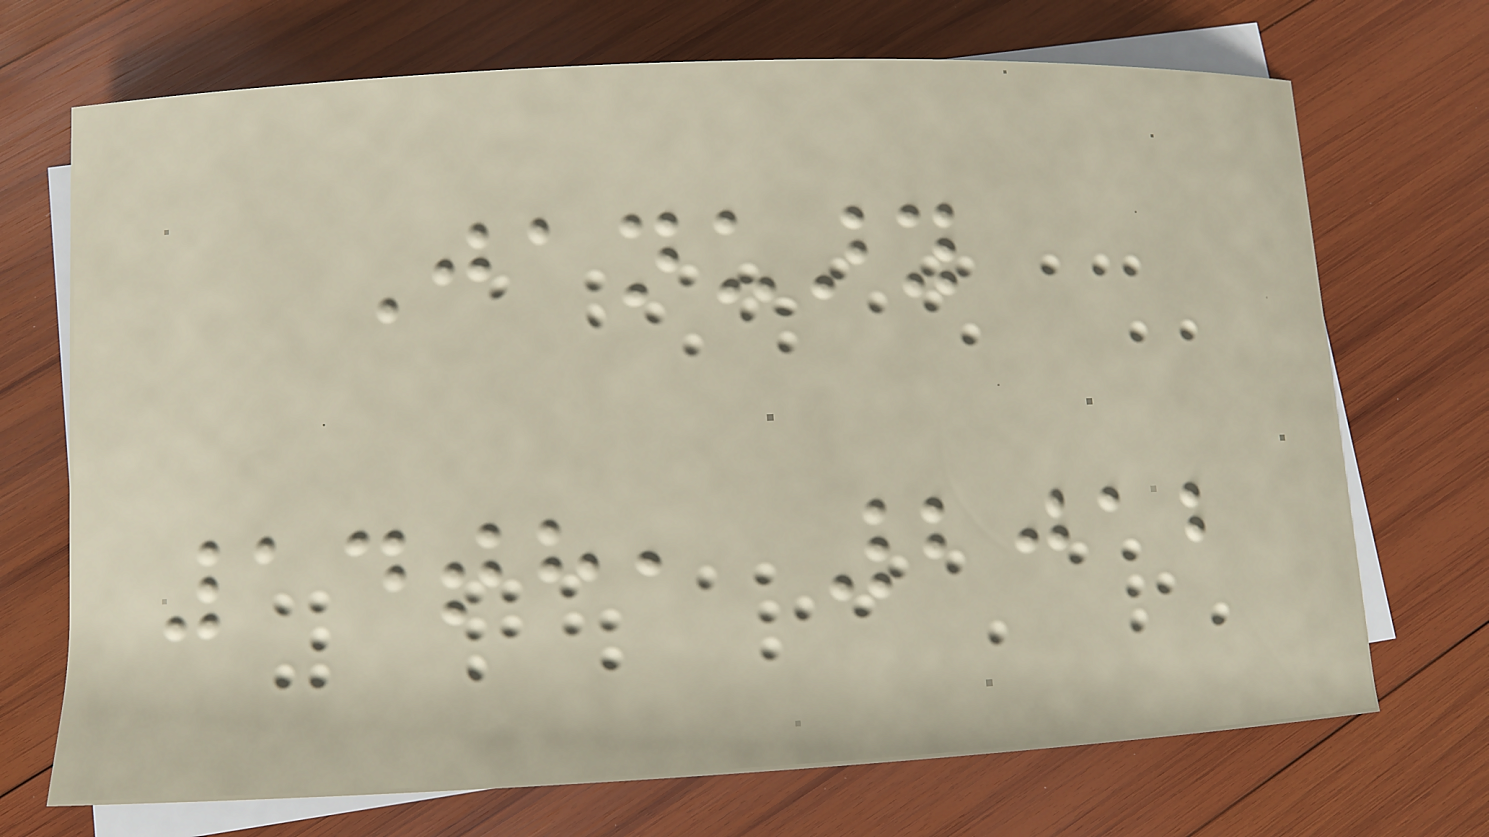January
14th, 2012
